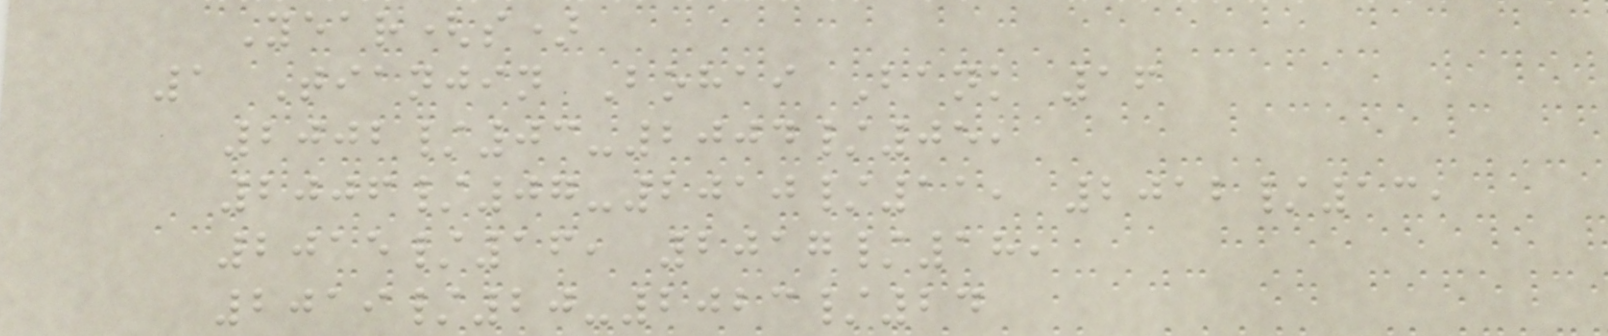Year(s)
1 Tianjin Bohai Bank 16
2002/03-2004/05,
2006/07-2010/11, 2012/13,
2015/16, 2017/18,
2019/20-2023/24
